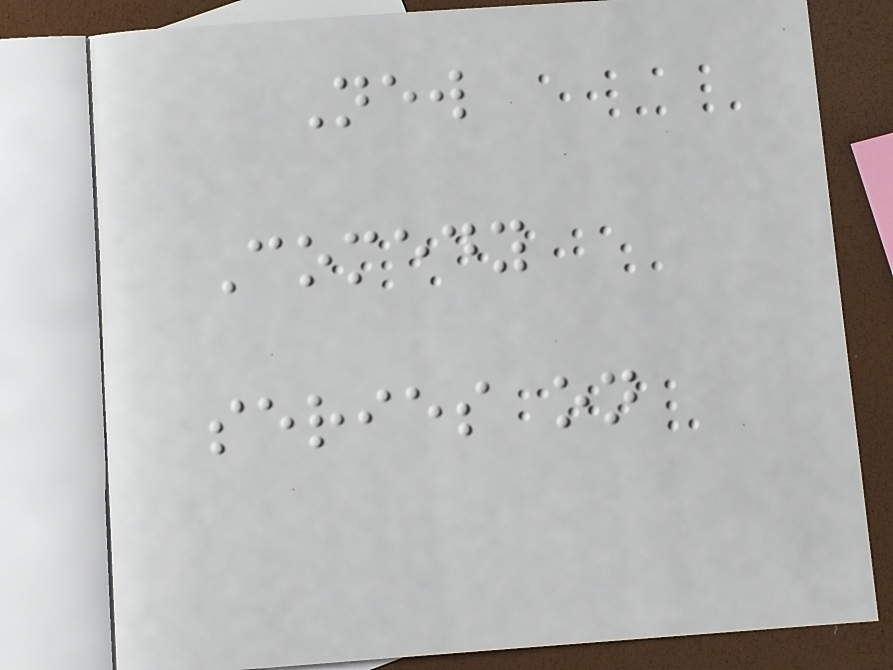New
Comedy
series on
